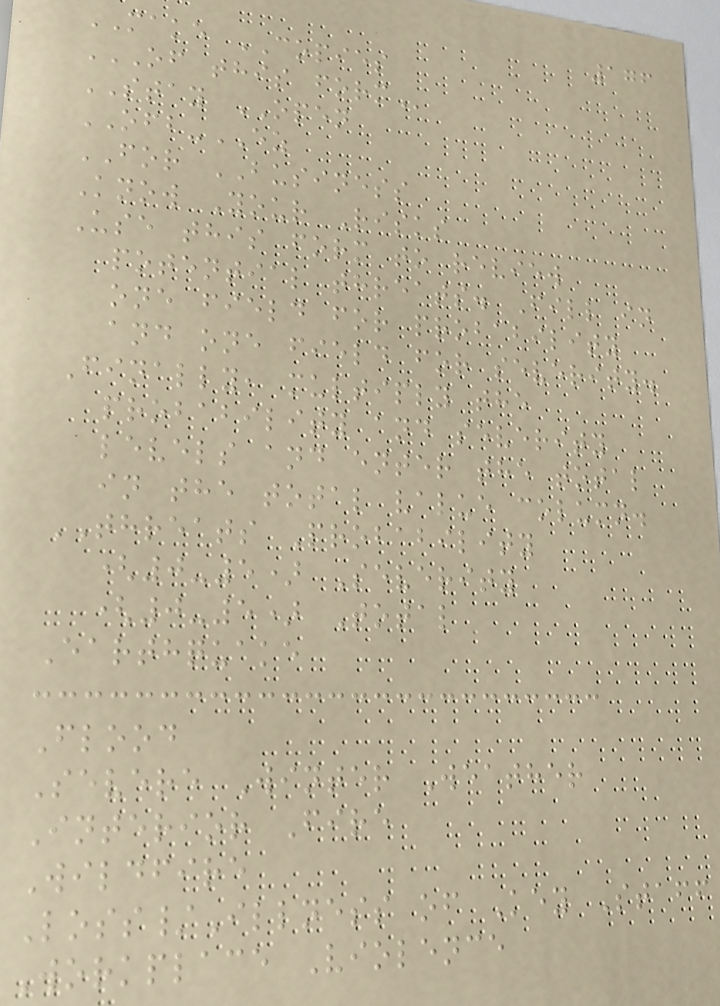176
MAKE COPIES
OF THIS FORM
STAY OPEN
OFB-EZ
FOR BUSINESS
Know Your Risks
Use this form to review
potential threats. Fill in
one field for probability
and one field for severity.
Finally, multiply the
probability and severity
levels and enter the total
in the total value column.
THREATS Probability
(0-5) Severity
(0-5) Total
Earthquake
Flood
Severe Winter Weather
Interior Fire
Wildfire
Loss/Illness of Key Staff
Workplace Violence
